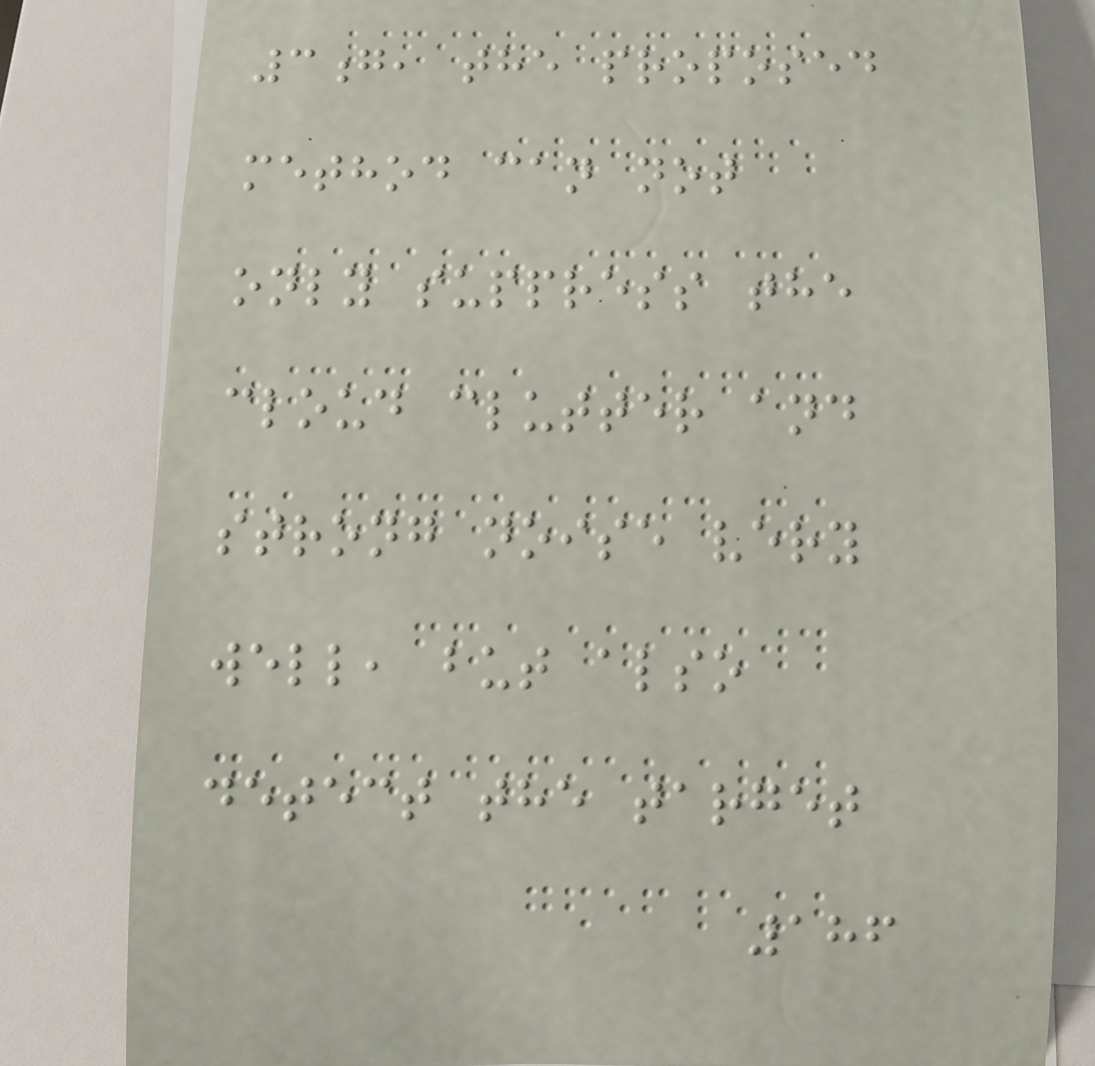3g, the proposed
method can not
only suppress the
cloud clutter and
strong noise very
well, but also
detect the target
186
